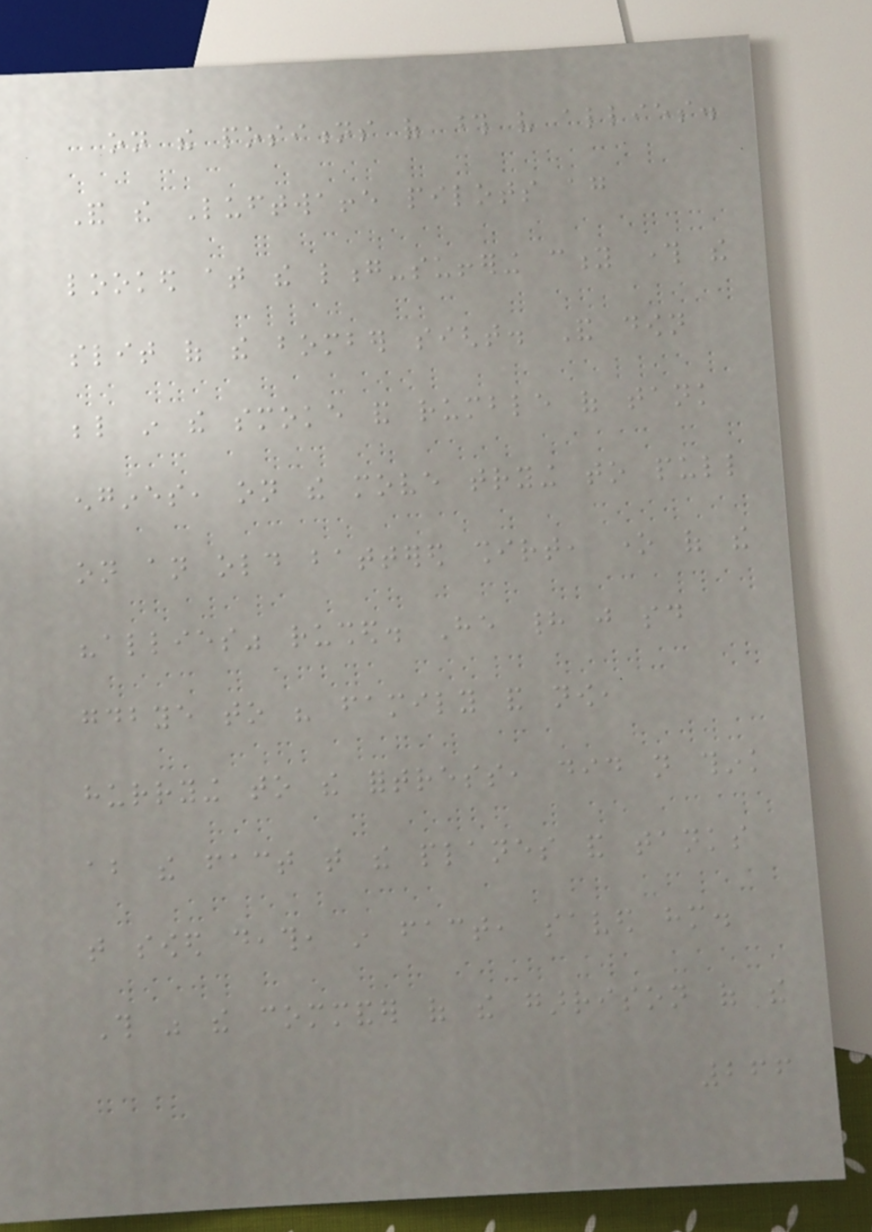on the positions of those very allies.
And the Luftwaffe pilots again
looked at the long-suffering city through the
slit of the bomber sight. And down
below in the smoke and rumble of tank
engines, on the move trying to pull
on an old battered shirt, one of the
"allies" rushed. He had just said
goodbye to his family and now,
hurrying to the fortress, did not think
about the fact that the planes and tanks
that sowed death, in fact, saved him.
This was the commander of the garrison of the
266
